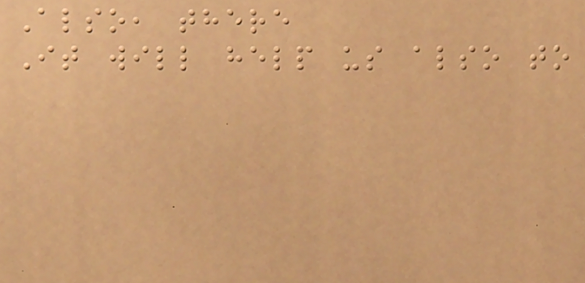Also, there
It will help us also to
